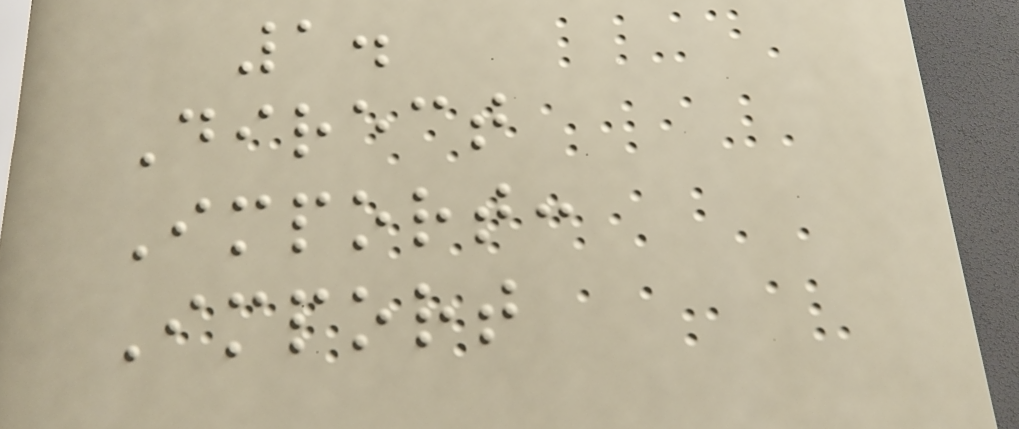1.
Direct
Import:
Import
